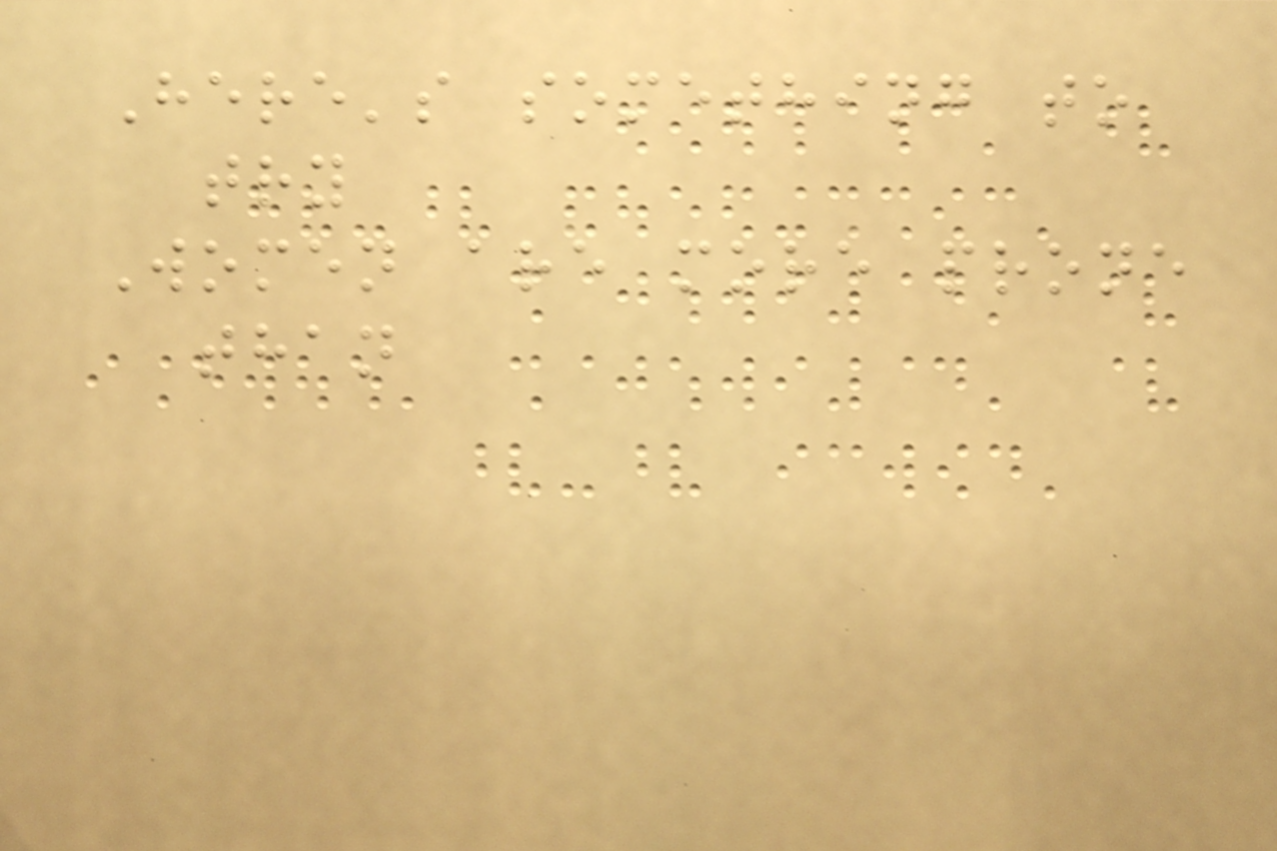Here's something to
try
Women are more prone
than
